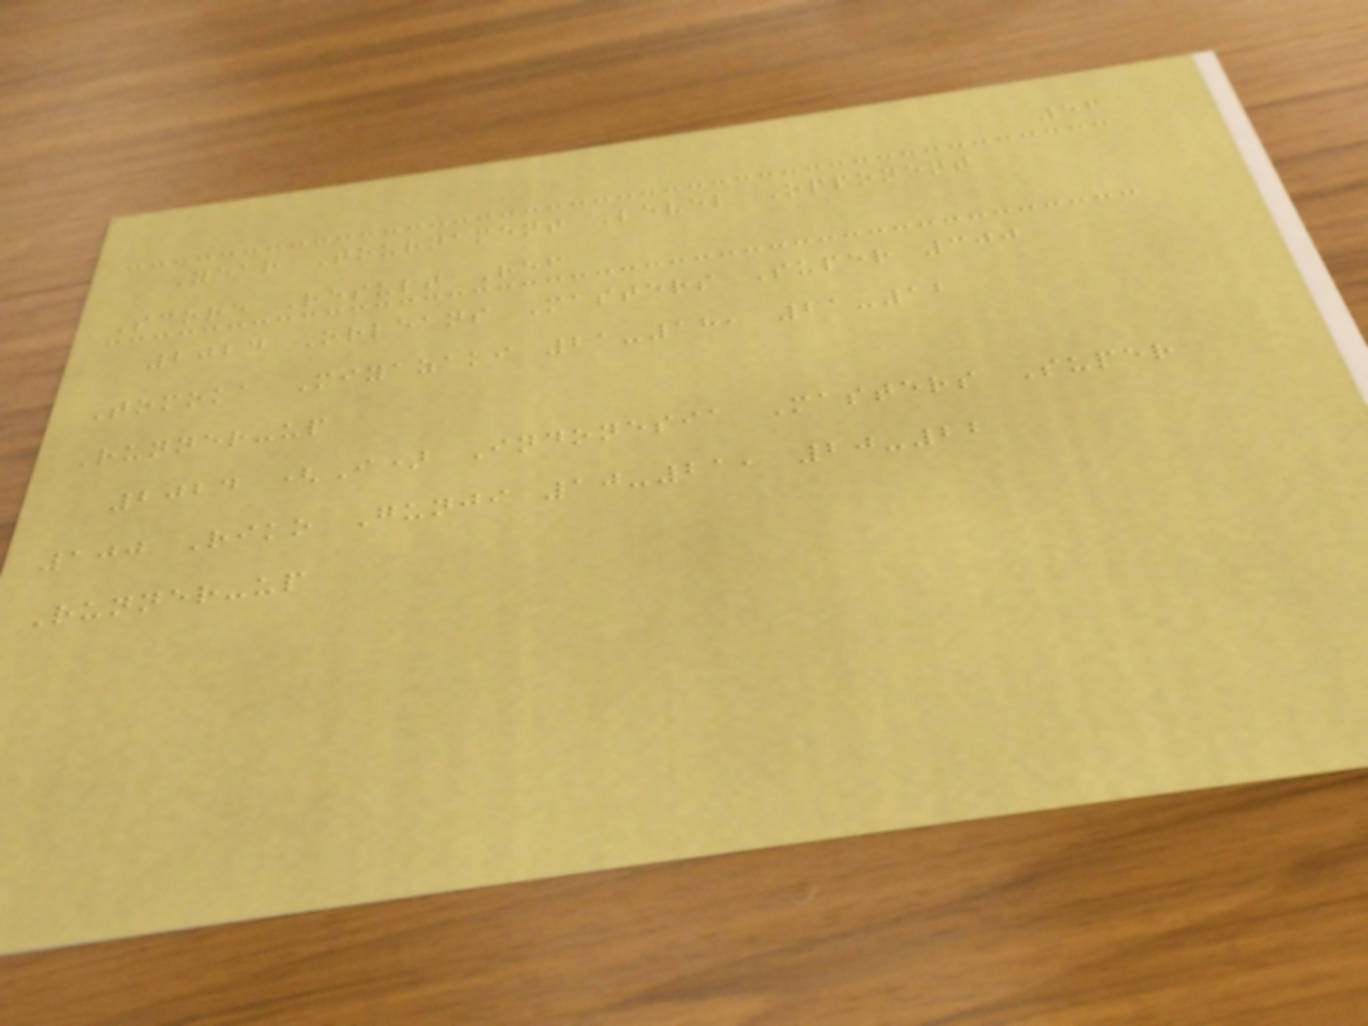56
Year Tournament Level Opponent
Score Result Ref
2024 Orleans Masters Super 300
Tomoka Miyazaki 21-18, 21-12
Runner-up
2024 (I) Indonesia Masters Super
100 Riko Gunji 10-21, 20-22
Runner-up
